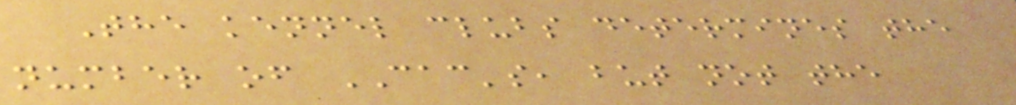The kennel clubs determines the
number of CAC's, but not the
